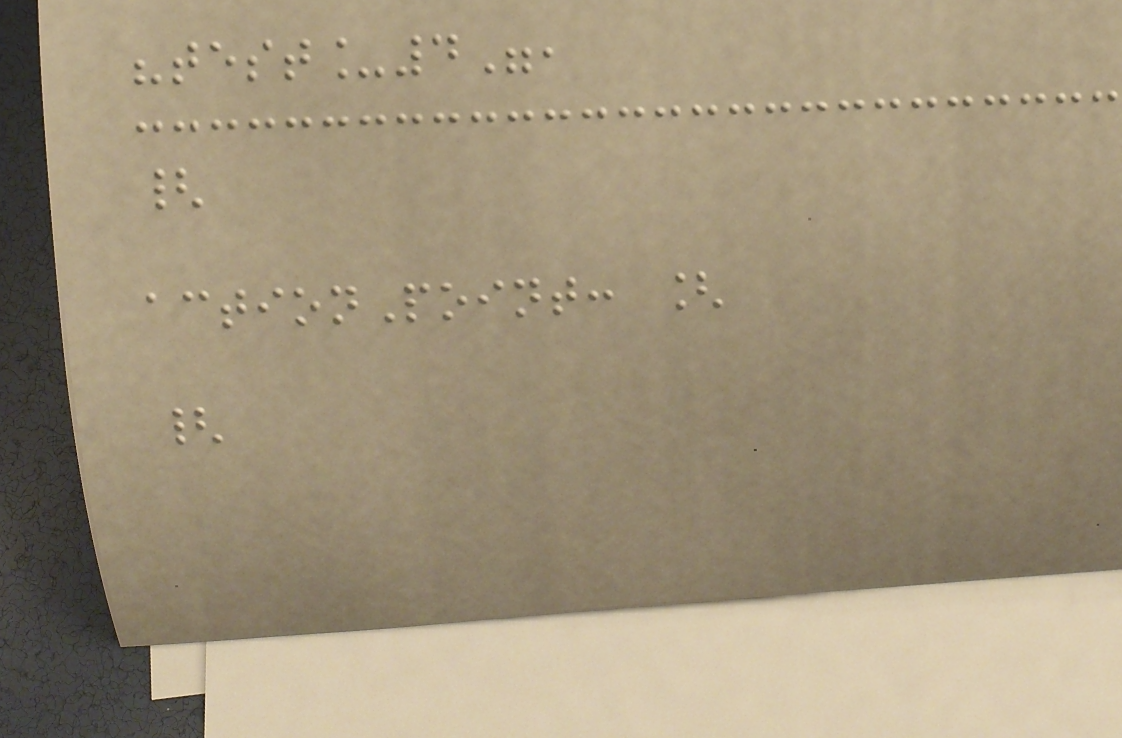"test_4",
{
actionPoint: [
{
